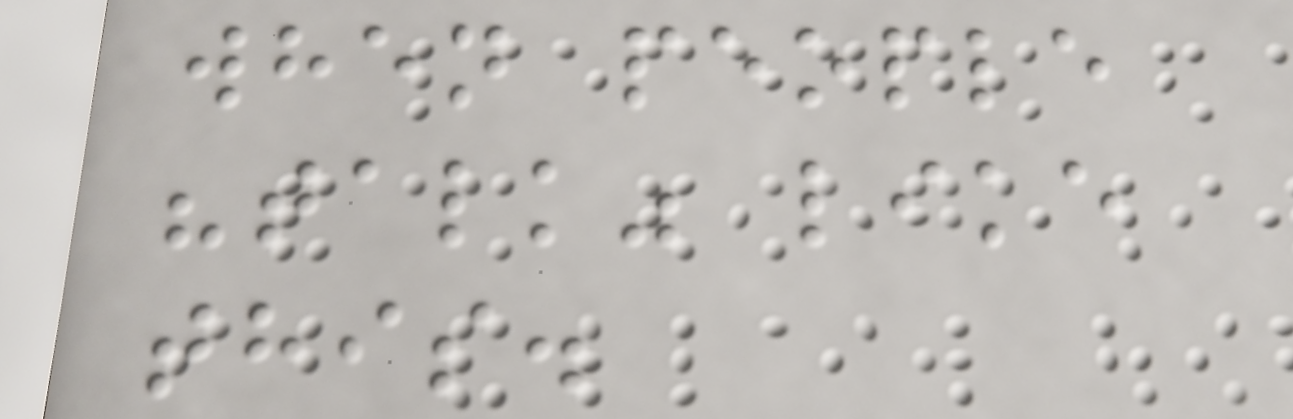when people
"talk" like
this.
